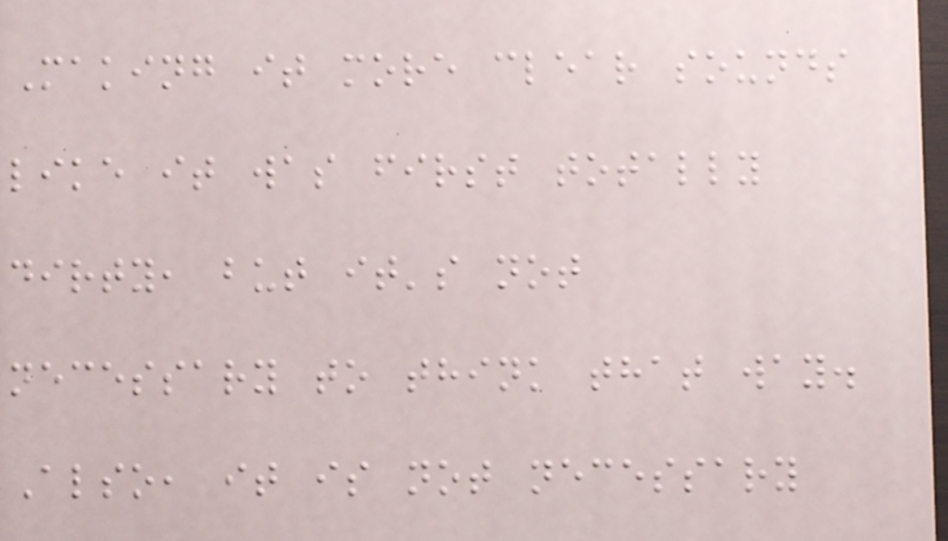Making it more clear sounds
like it was first totally
dirty, but it's not
necessary to think that way.
Also, it is not necessary
